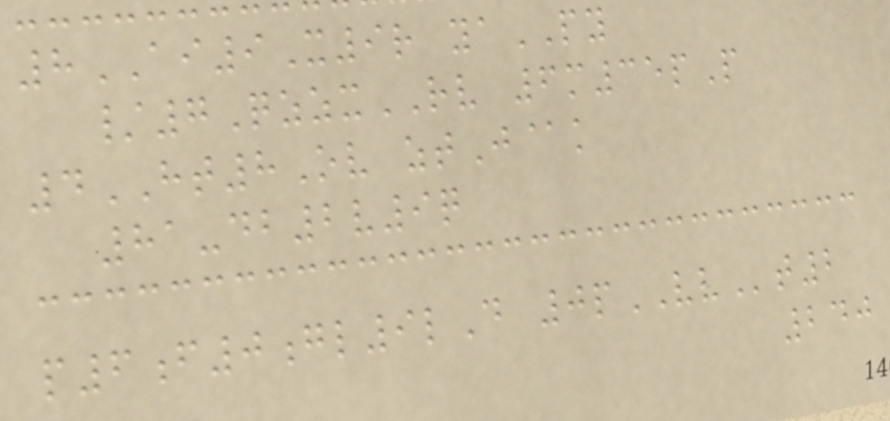8AI9X9r yaPY
/7QzzxRV 6m35pP
4HT8Ov ztJ@k
81-db2v9q
p6f0gl9lD 0pVVt2
240
